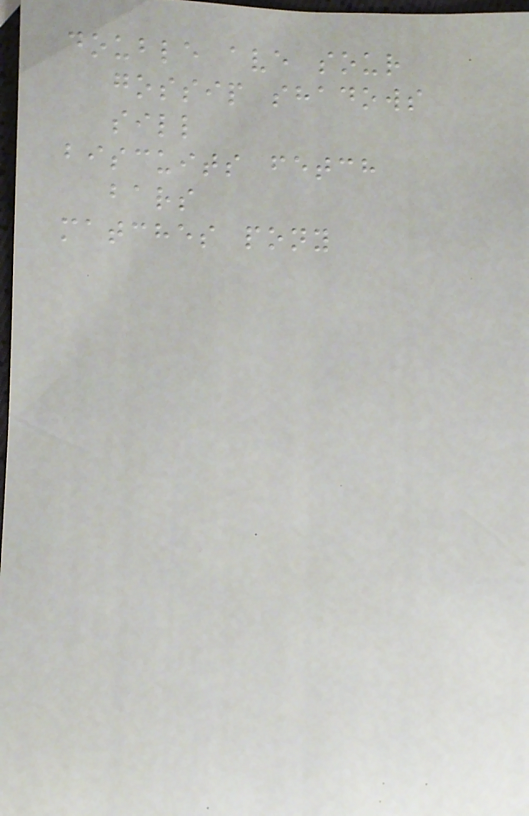double ave sour
gossip shadows
sill
biscuits fetch
bars
matches pony
